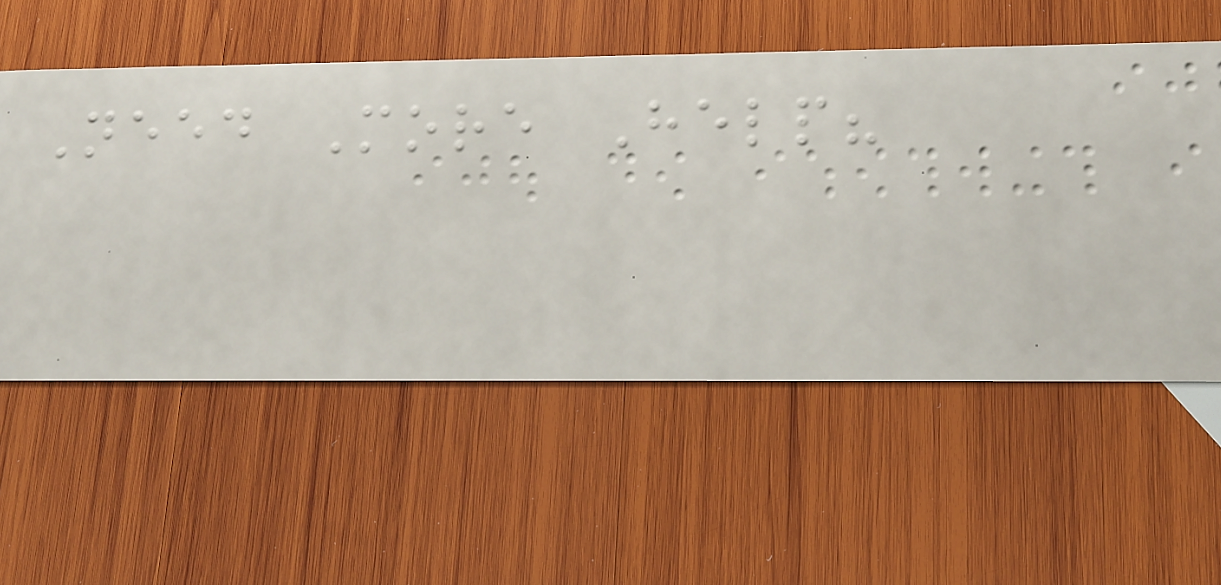Need More Help?
